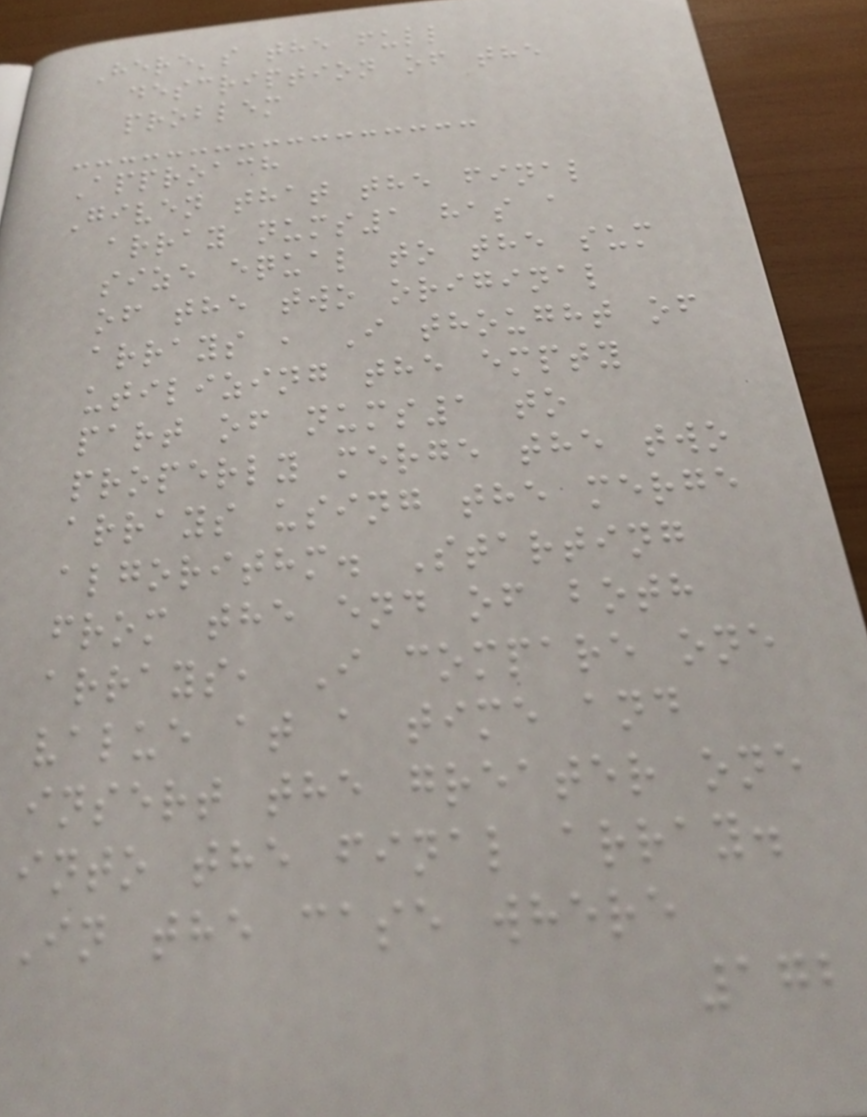Here's the full
description of the
problem
Approach
Given that the final
array nums1 has a
size equal to the sum
of the two original
arrays , I thought of
utilizing the empty
part of nums1 to
properly merge the two
arrays using the merge
algorithm. Starting
from the end of both
arrays, I compare one
value at a time and
insert the greater one
into the final array.
In the case where
172
